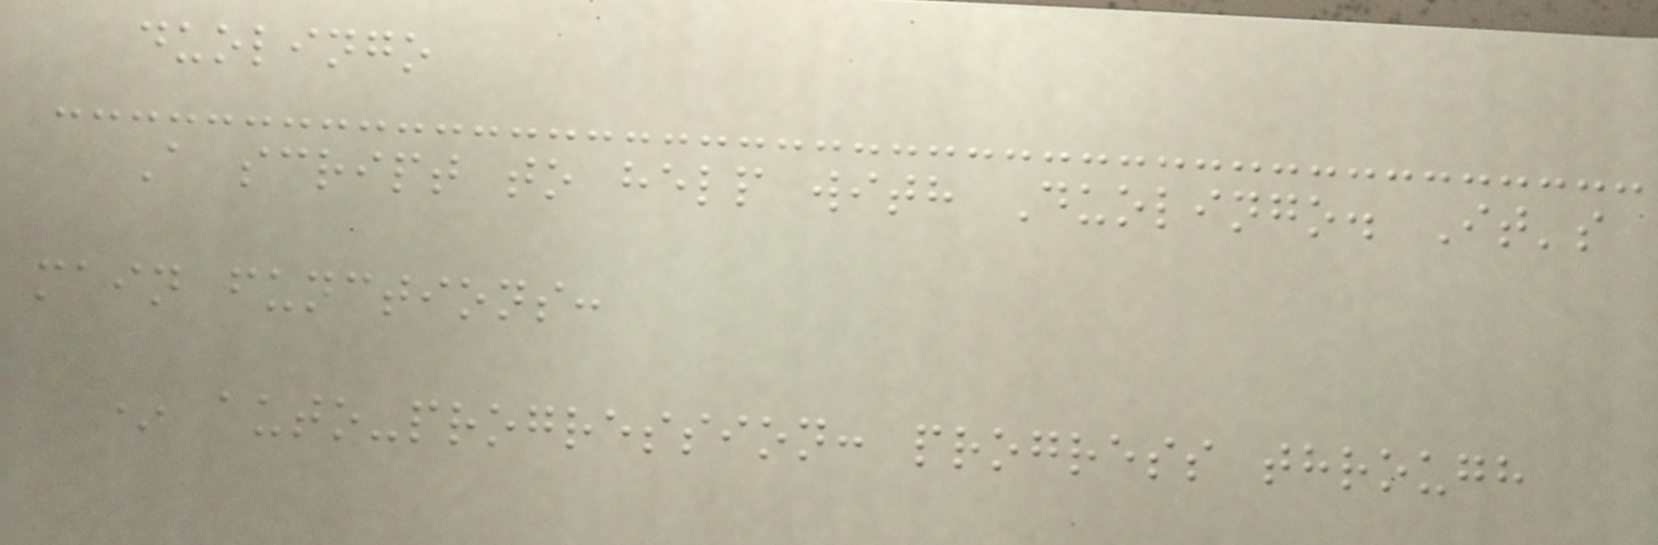duolingo
A script to help with Duolingo. It's
main functions:
* auto-progression: progress through
